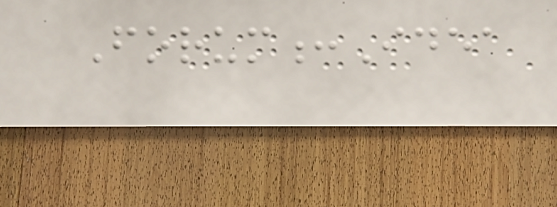Forum:Idea
